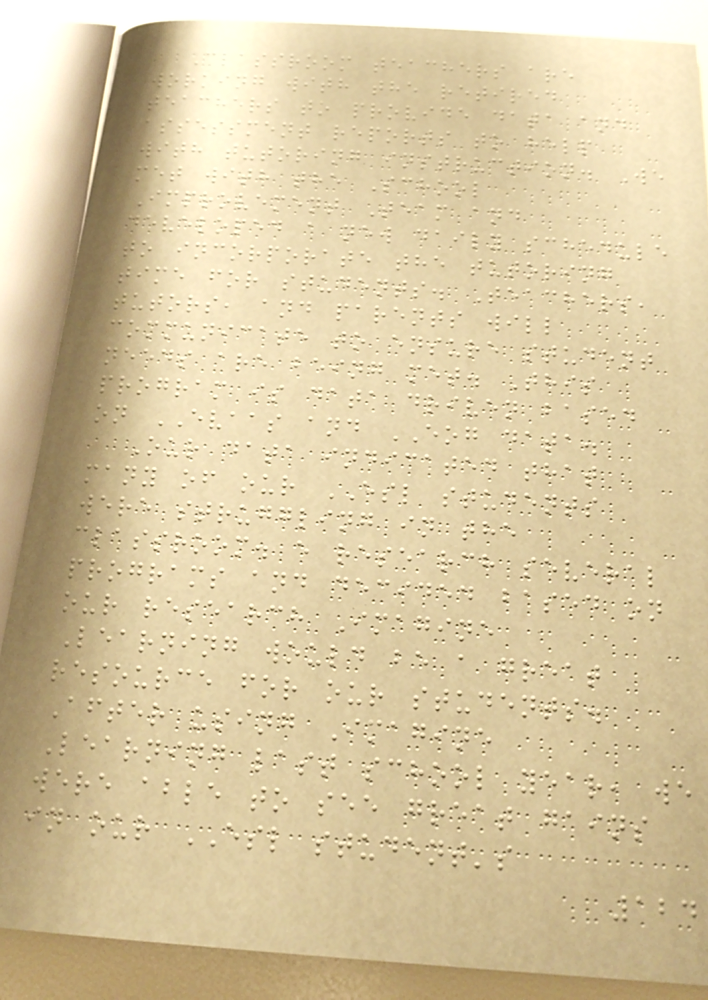Classroom teachers are
working with the retired
teachers to provide data and
assessment reports to help
with tutoring instruction. We
met with the School
Improvement Team and
developed a new daily schedule
to incorporate the tutoring
time for students. Teachers,
tutors, and parents will
communicate to ensure student
needs are being met. This
program is data driven based
on EVAAS and EOG data.
Our data indicated that
many of our ESL students
were struggling in the
classroom. e research several
programs and decided based on
our research Imagine
Learning would be a great
resource for our students.
After using Imagine
Learning last school year, we
were able to see great gains
in our ESL student's
124
